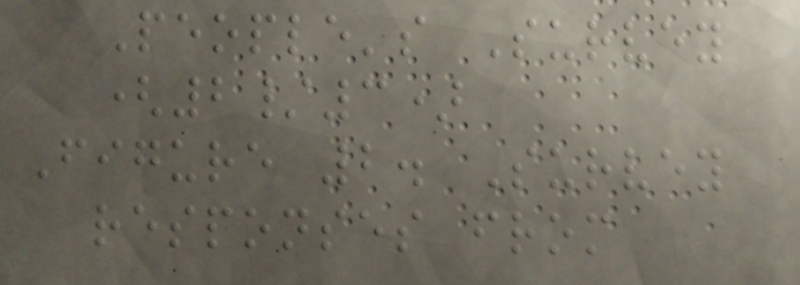People's Survey
(2/3)
Figure 2. Survey
responses from
